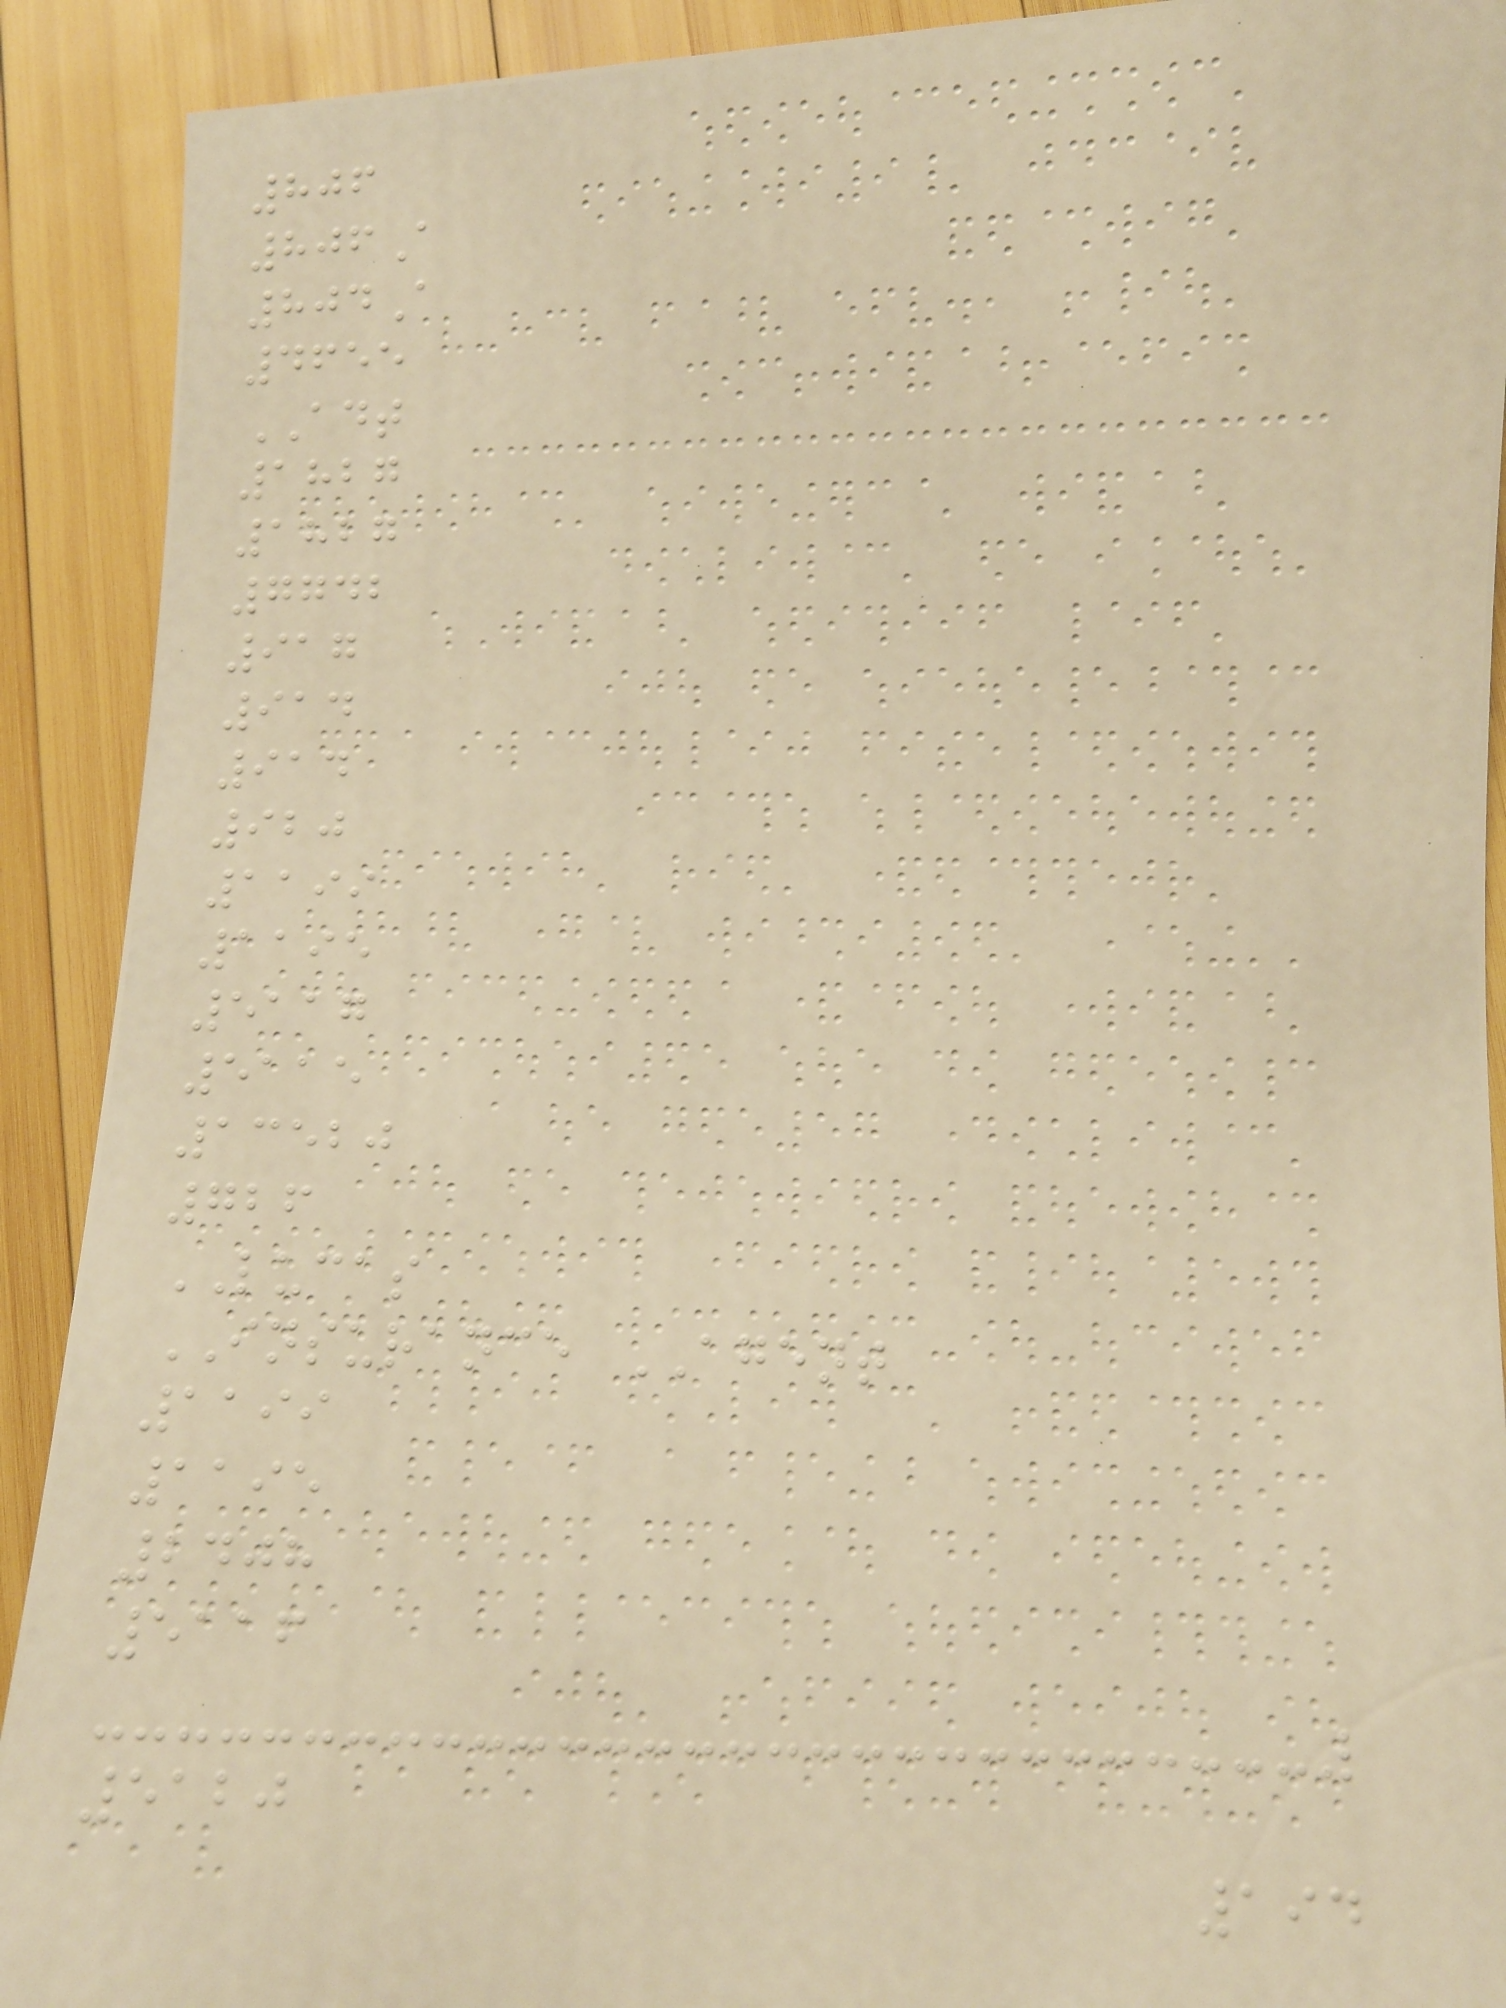806
806A
804A
4655
ADT
1827
1827
7742
917
914
914
920
1199
1195
5117
5115
13520
726
LUCAS
INSURANCE AGENT
1199
1195
2408
5116
5120
194
